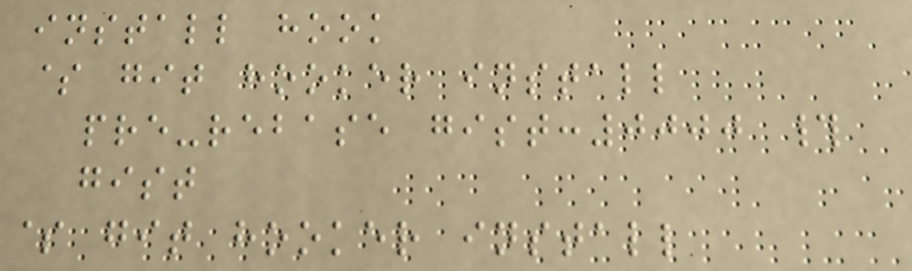install hook
$ git hooker install
pre-rebase gist:0000 #
gist
$ git hooker install
